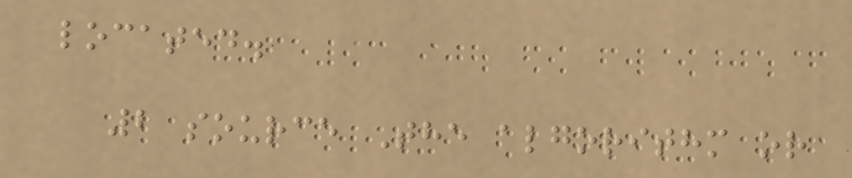located.
2 source The algorithm or
